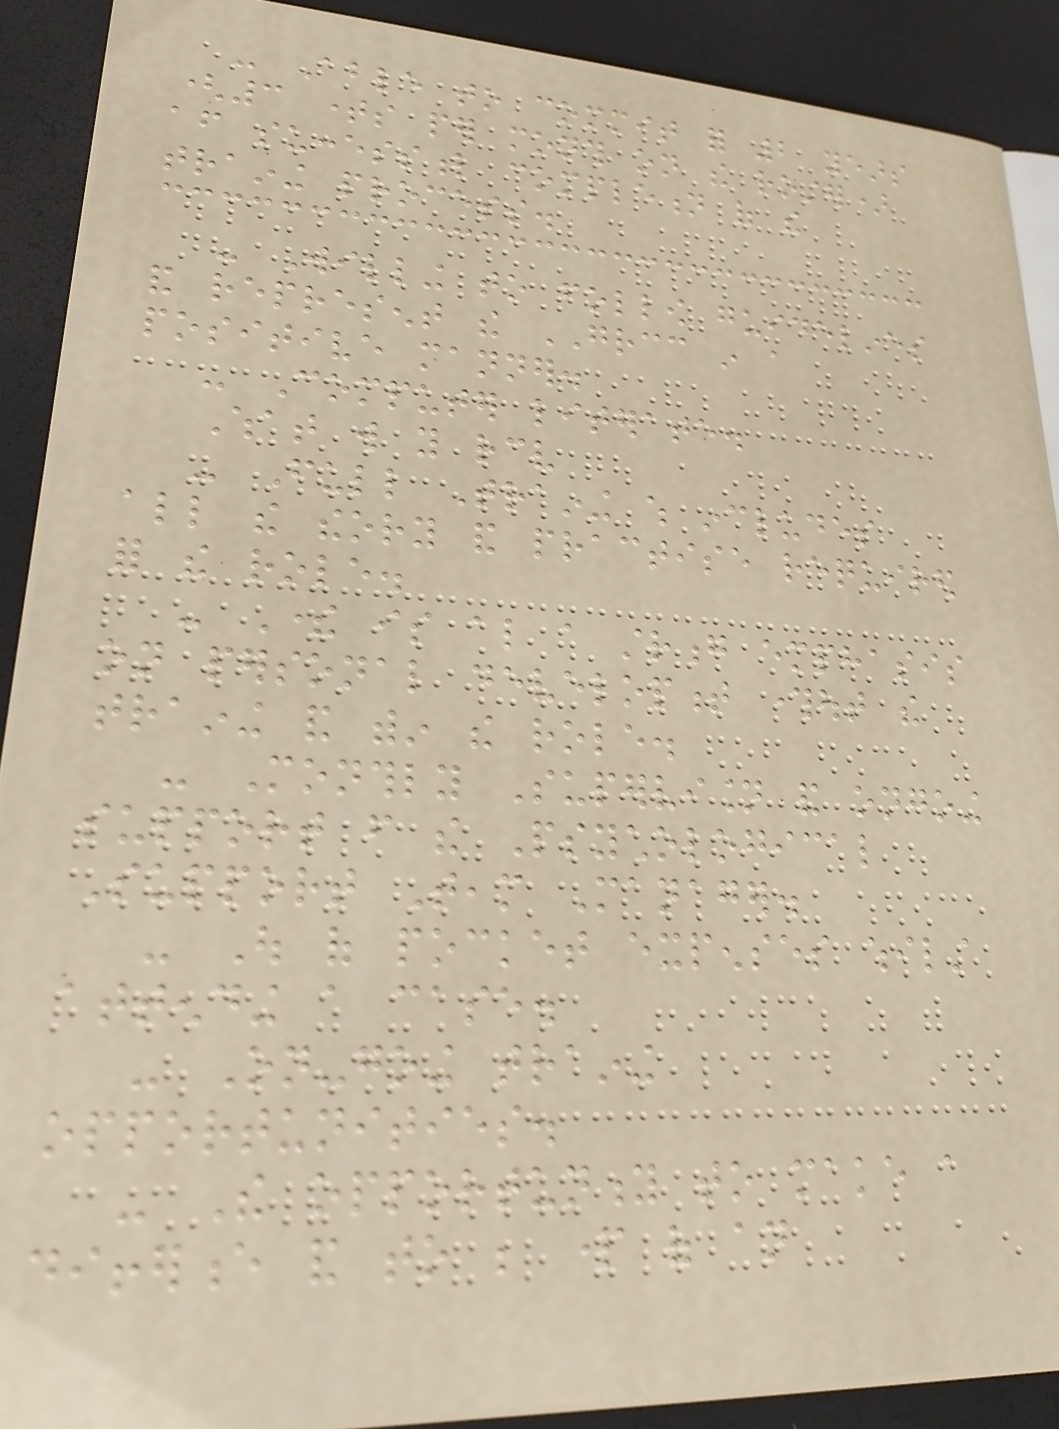- Able to commit for 2 years
(3 times per month on the roster)
after successful completion of the
training process.
- Willing to follow guidelines
and represent the GRCC in a
positive manner.
- Computer literate.
What will you receive
- Full Training which includes
all the theory and practise required
for the role.
- There is also a strong emphasis
on personal development throughout the
training and within the role.
- Monthly Supervision and ongoing
support from the Psychological
Support Team Manager.
- Out of pocket expenses whilst
attending a case.
- On-going training
opportunities.
- The opportunity to make a
difference and to be part of an
